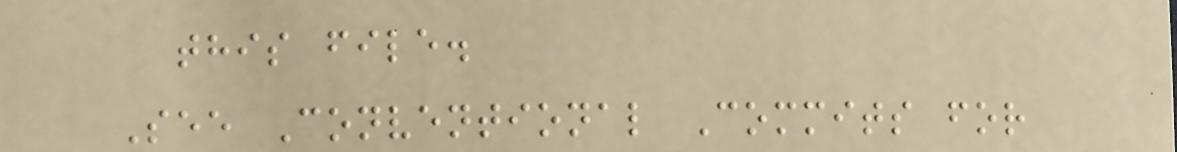this file.
See Conventional Commits for
